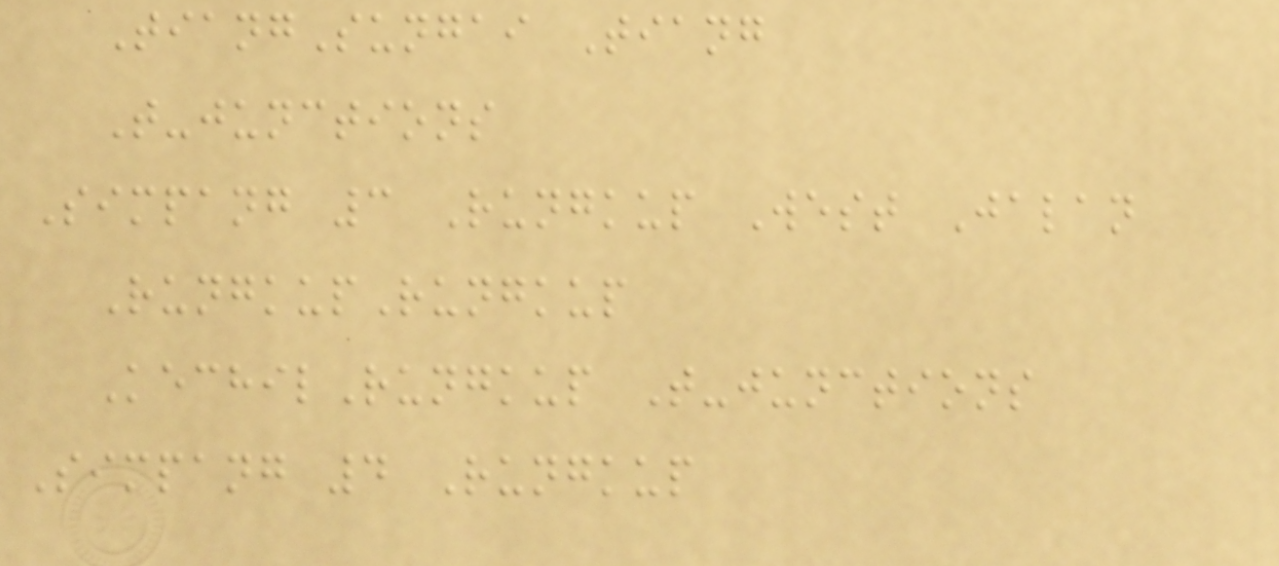TiangSungai Tiang
T-junctions
Simpang 3 Rungkup West Jalan
RungkupRungkup
KechilRungkup T-junctions
Simpang 4 Rungkup
